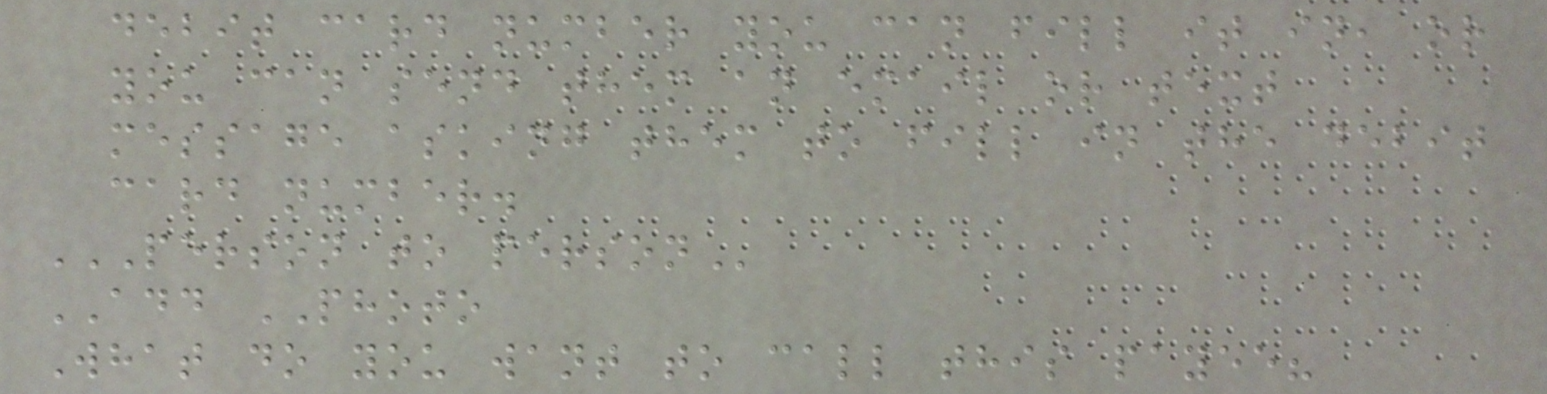debit card number you can fill it in, or
you can send them an email or text
message asking them to fill in the debit
card number.
PERSON TO PERSON
ADD PHOTO
What do you want to call this payee?
